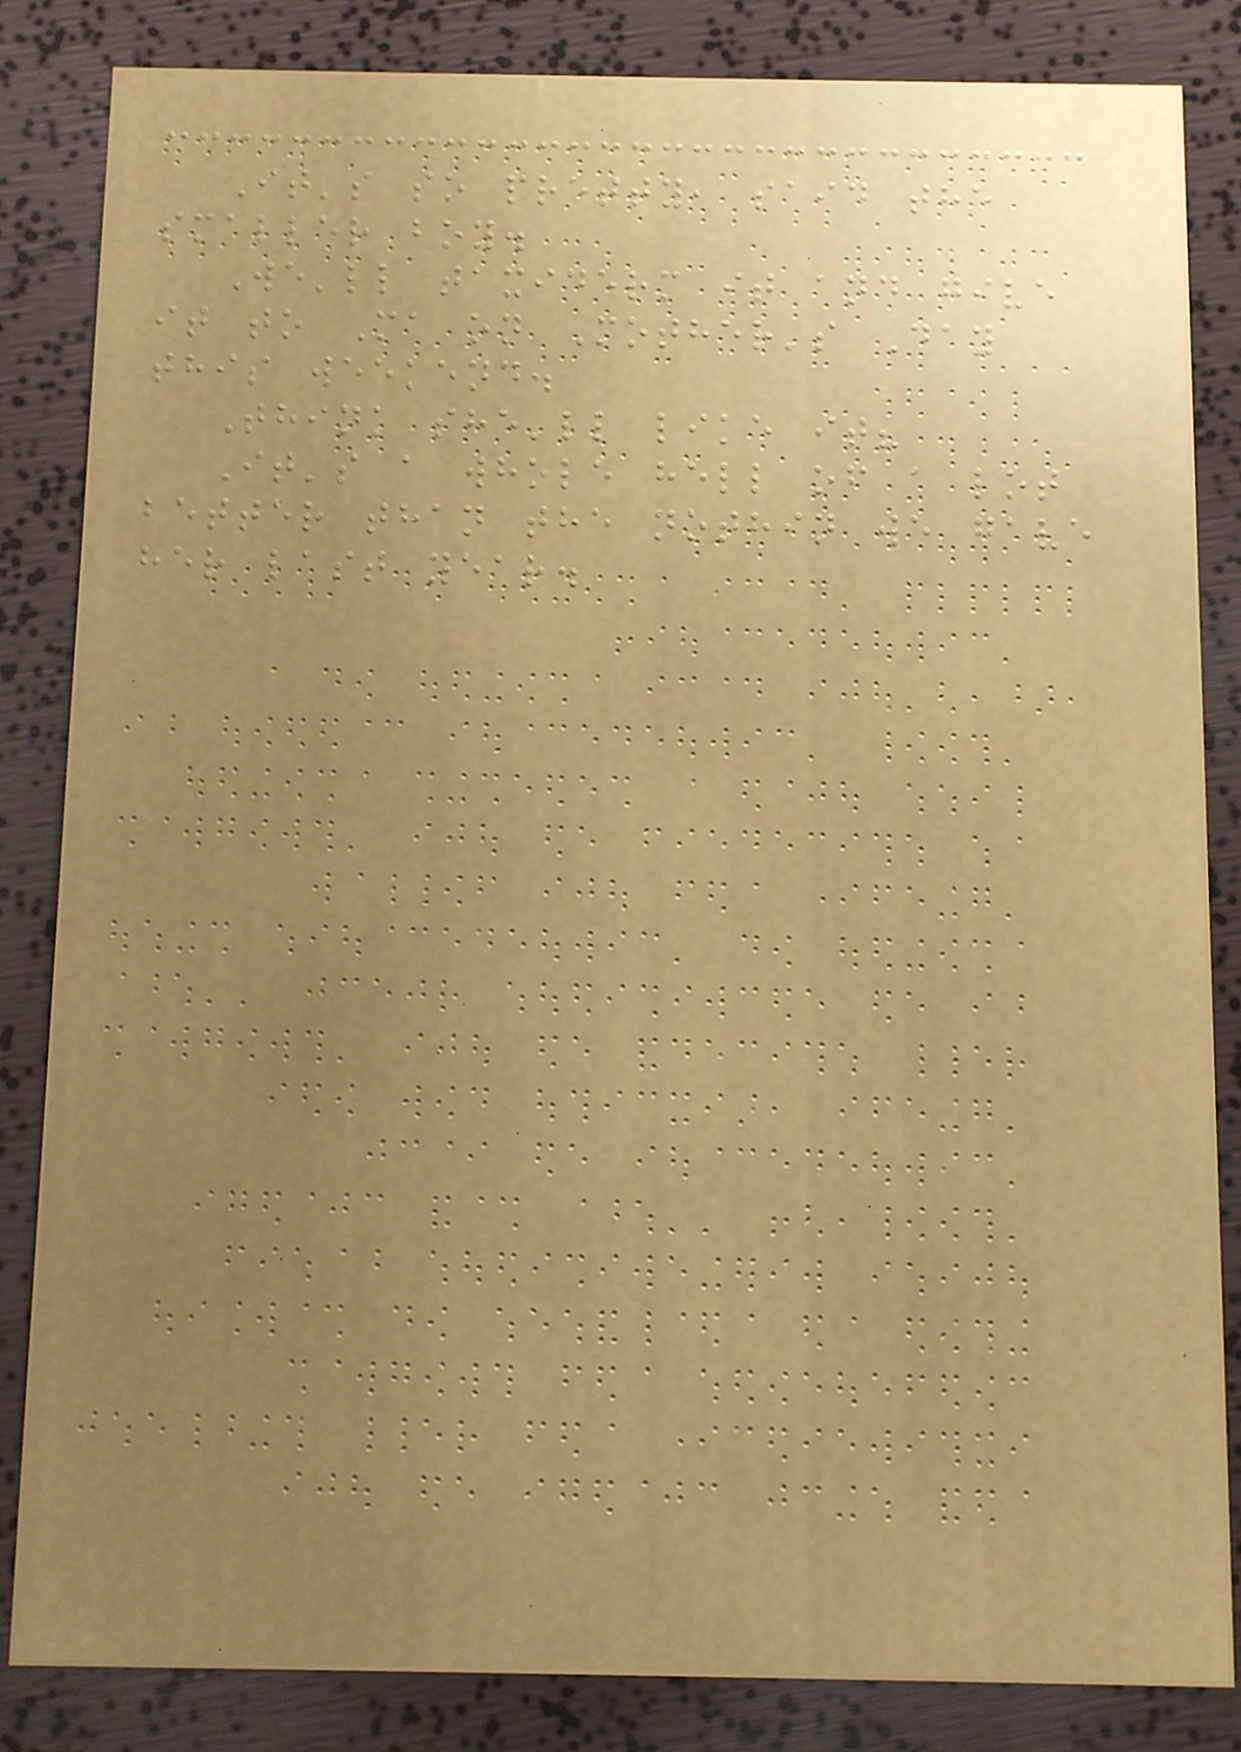It's so pretty, said the
smaller boy.
We'll taxiderm it and give
it to Ma on Mother's Day
this weekend.
Think she'll like it?
It's a whole hell of a lot
better than the nothin we gave
her last year.
